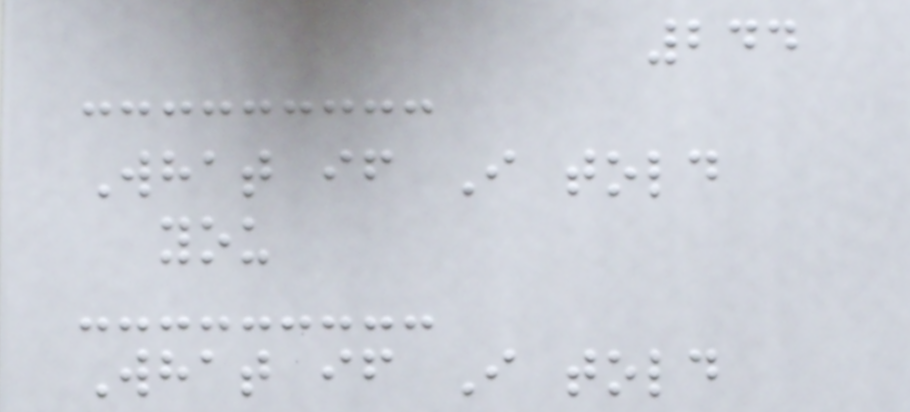244
What if I told
you
What if I told
